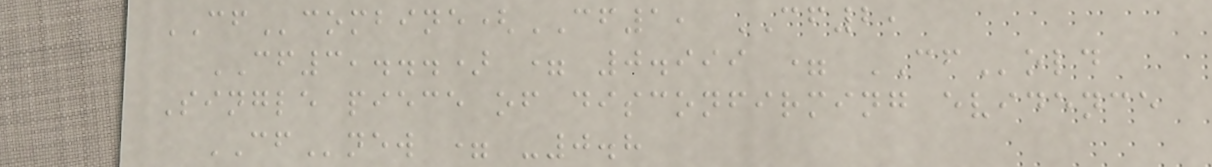CFcombine(CF1, CF2,
CF3,...) = 0.999 = CFold
Single piece of disconfirming evidence
CFnew = -0.8
